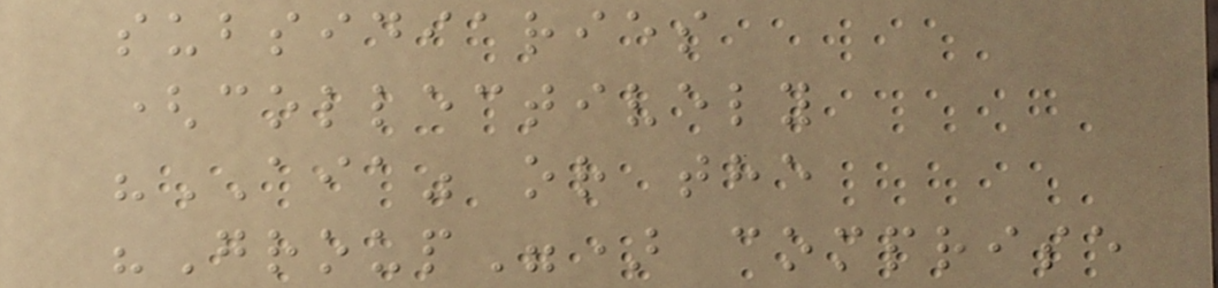subsidiaries
(collectively
"AIA" or the
"Group") comprise
